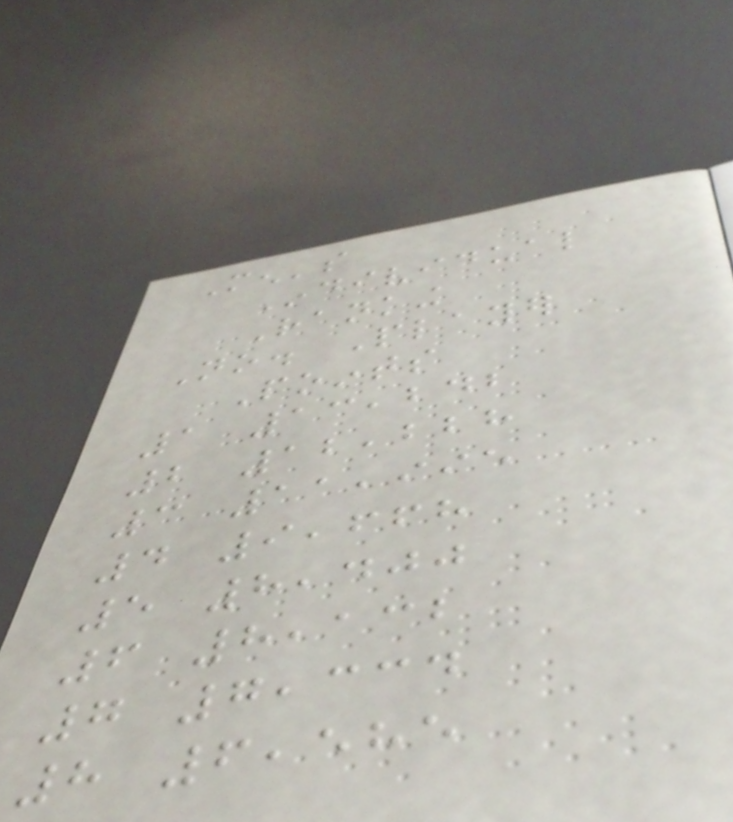Men's
Individual
Ranking
No. Player
Points
1 13,242
2 12,228
3 11,995
4 9,668
5 8,400
6 8,132
7 7,334
8 6,585
